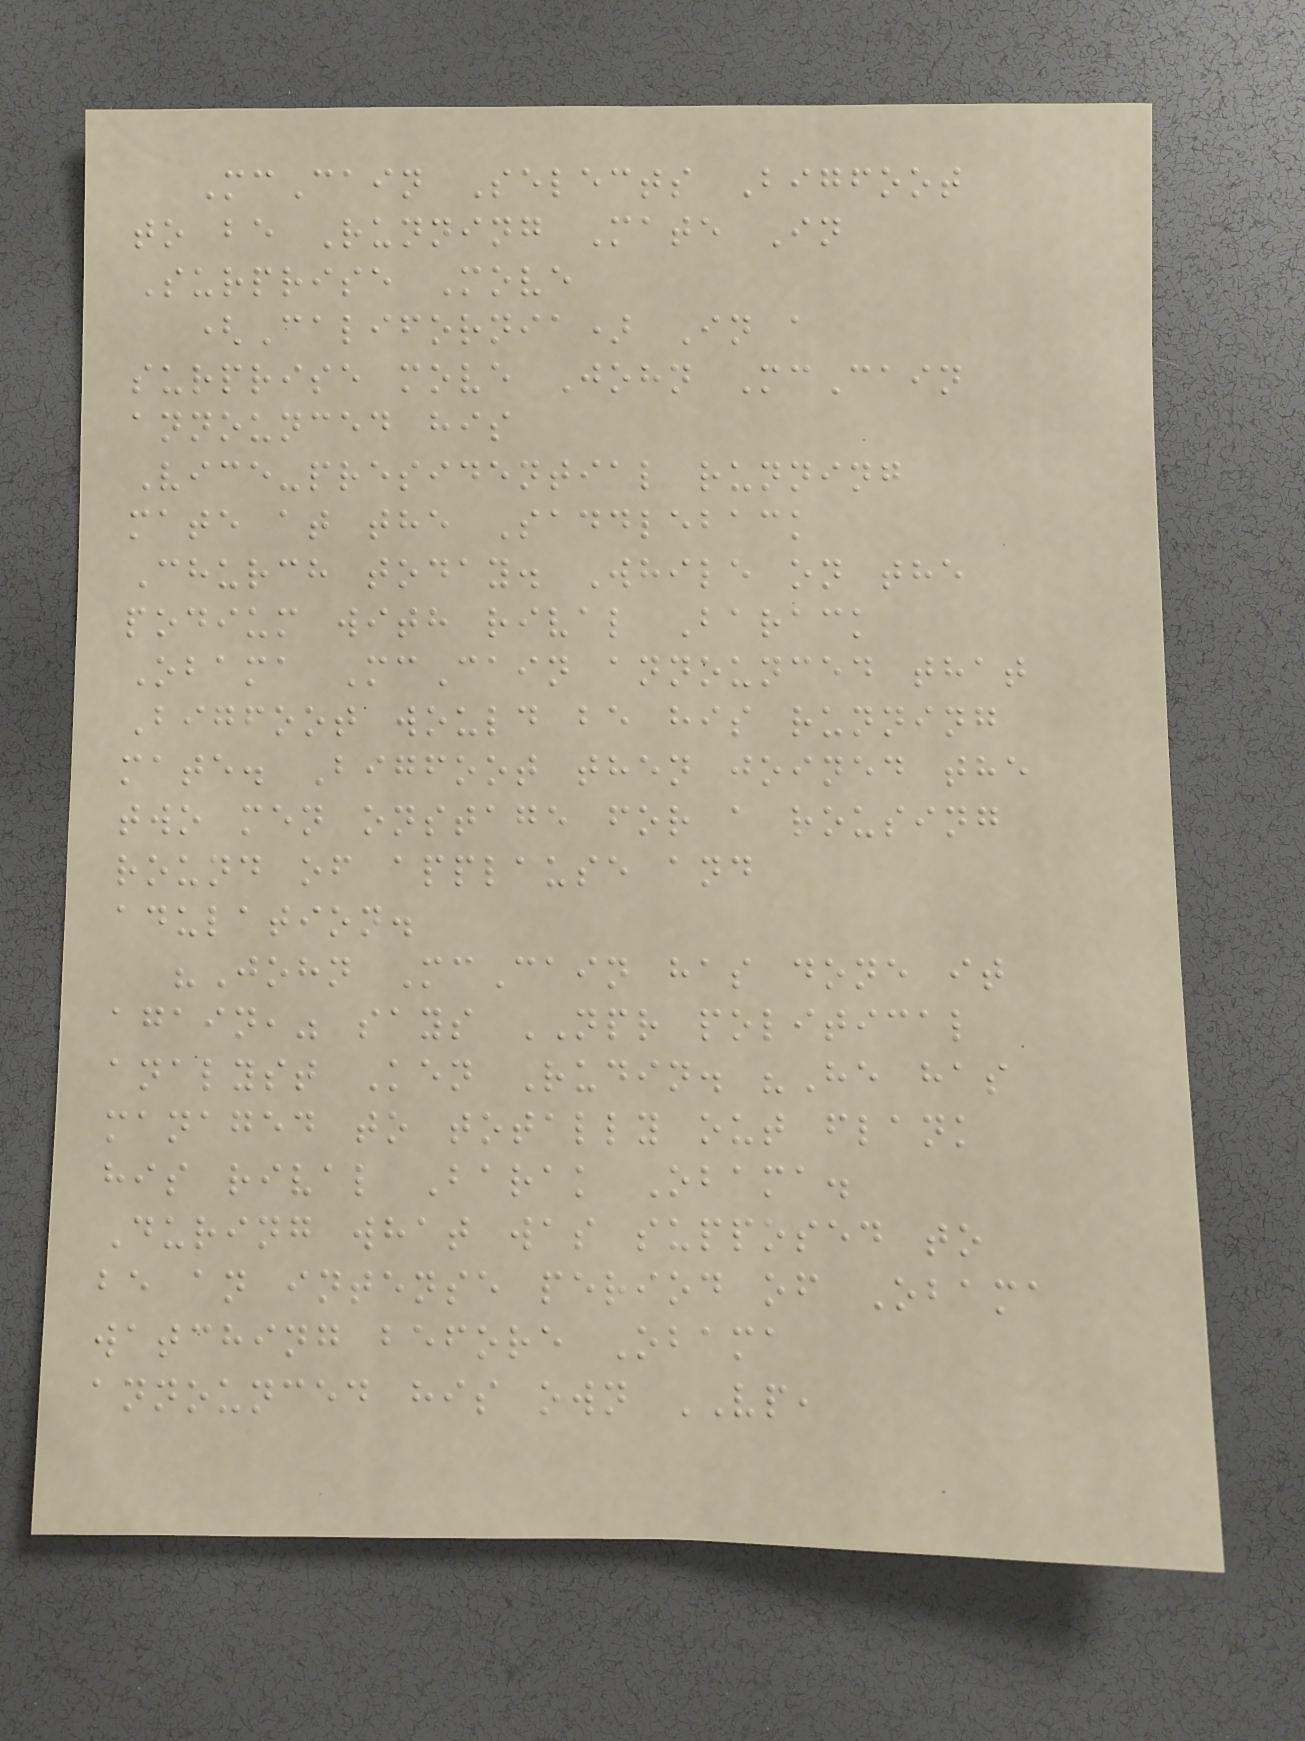McCain Selects Bigfoot
to be Running Mate In
Surprise Move
(California) In a
surprise move John McCain
announced his
Vice-presidential running
mate at the Saddleback
Church today. While on the
podium with rival Barack
Obama McCain announced that
Bigfoot would be his running
mate. Bigfoot then joined the
two men onstage for a rousing
round of applause and
adulation.
"John McCain has done it
again," says NPR political
analyst Ken Rudin. "He has
managed to totally out flank
his rival Barak Obama.
During what was supposed to
be an intense period of Obama
watching before Obama
announced his own VP,
